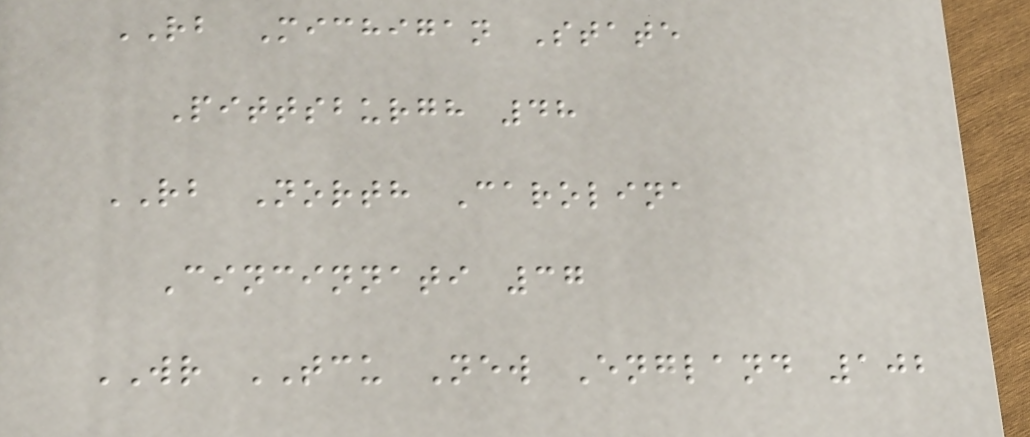RB Michigan State
Pittsburgh 48
RB North Carolina
Cincinnati 37
WR TCU New England 102
